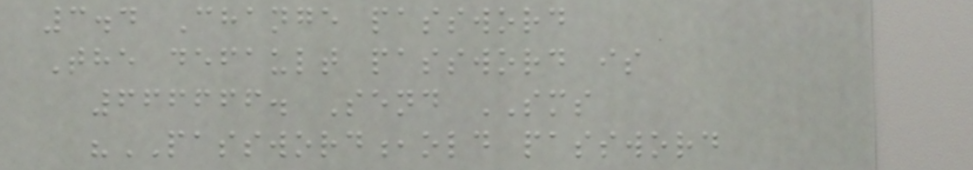3.4 Change password
The default password is
666666. Send SMS
"PASSWORD,old password
